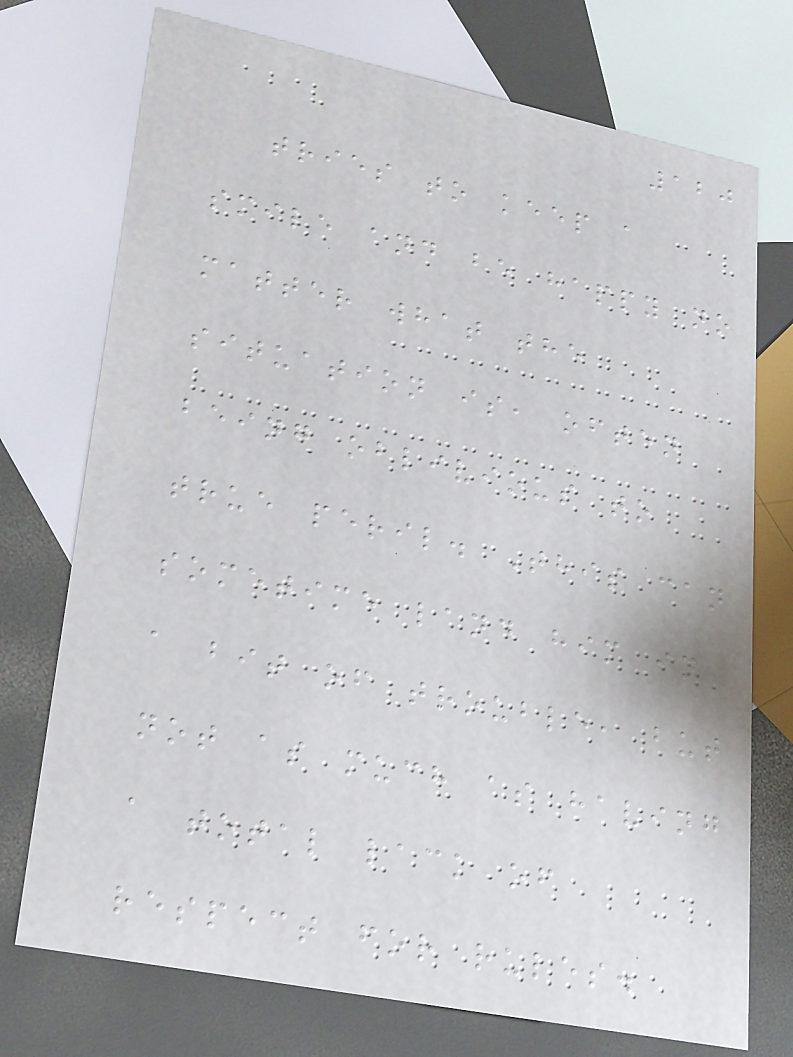120
tries to keep a
smile and be happy no
matter what the
situation is, often
being oblivious to
true peril. This can
sometime land him in
a bit of trouble, but
not as much as having
a total lack of
respect for rules.
